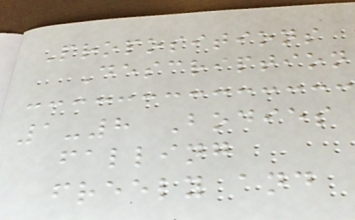Propositions
Description
1-8 Bodies
falling
freely and
